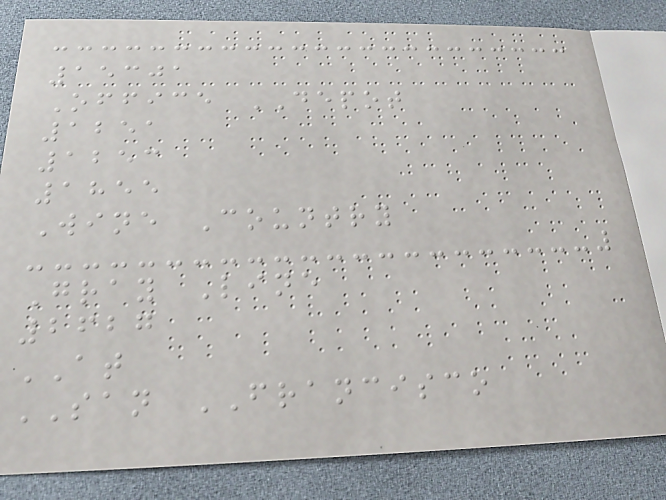15301
Office DEPOT
1251
1253
1855
Wine Country
Gray Line
2627
AT
SAN FRANCISCO
